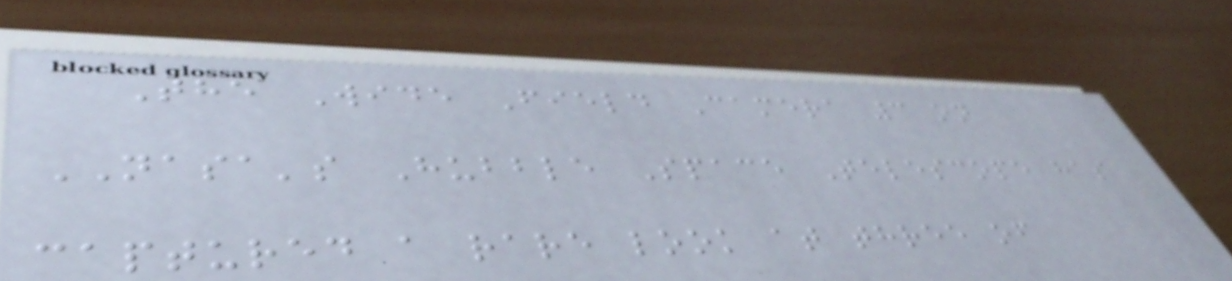The Wide Field Camera 3 on
NASA's Hubble Space Telescope has
captured a rare look at three of
